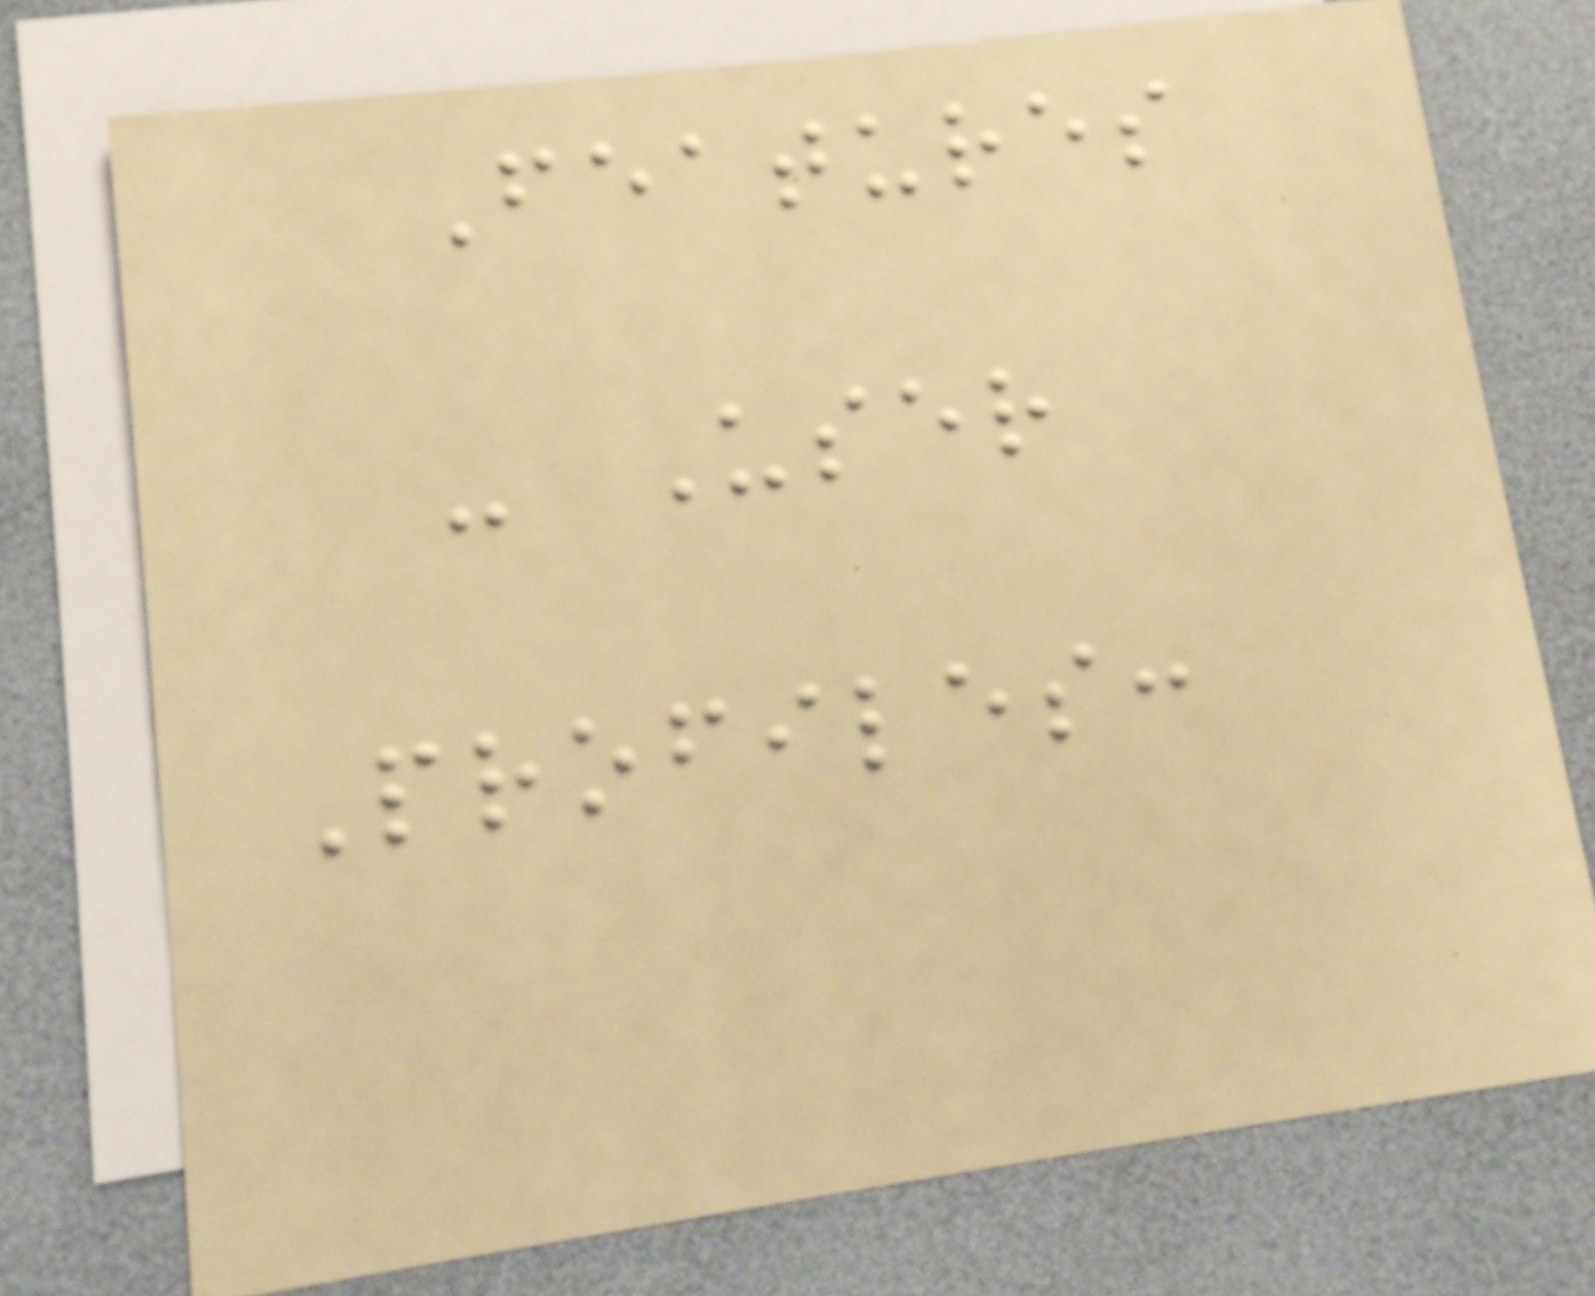Features
- User
Profiles:
